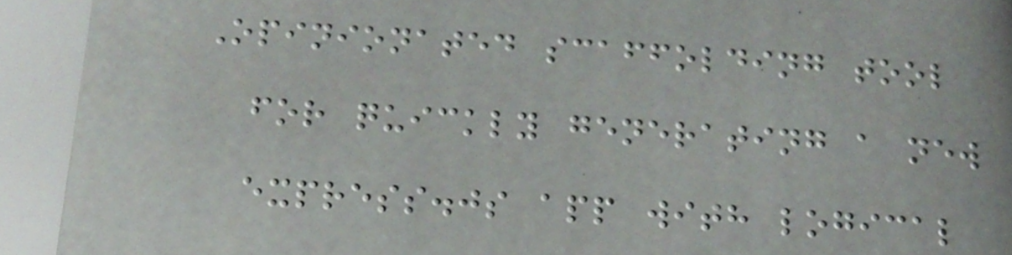Opinionated scaffolding tool
for quickly generating a new
express.js app with logical
